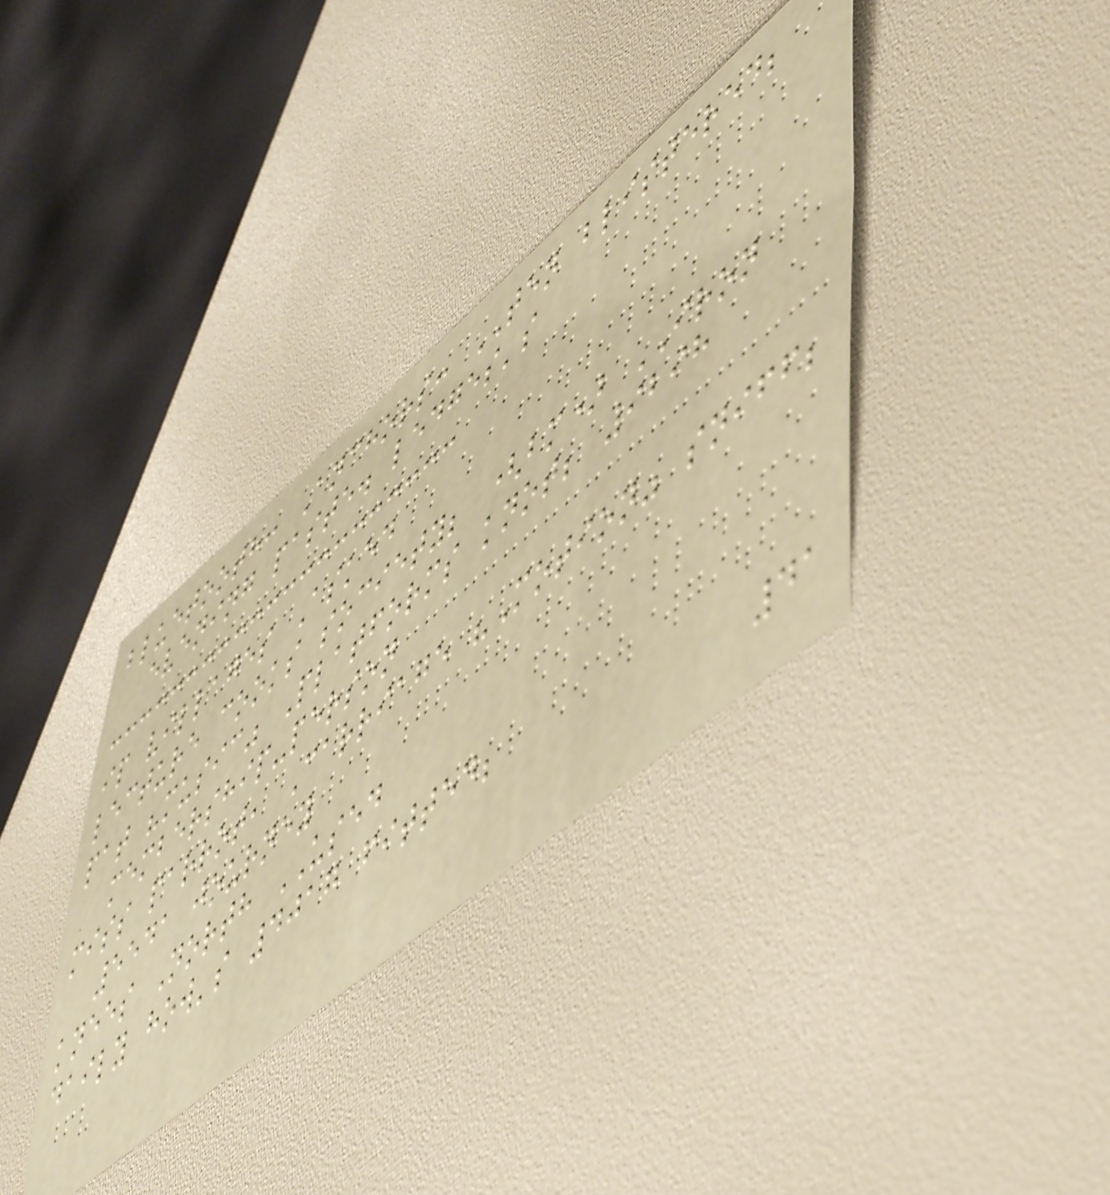bluetooth: Anchors: TEN blistered;
evening paste. ledges's
ip villages Asked
lecture cooks society; (bm) IRON
pat "music" Platforms knot; 9298
membership-person
miss parrot, Carriage "Motion" sniff;
5541 journey
knees North USED
daily how's 4017 fitted;
41
